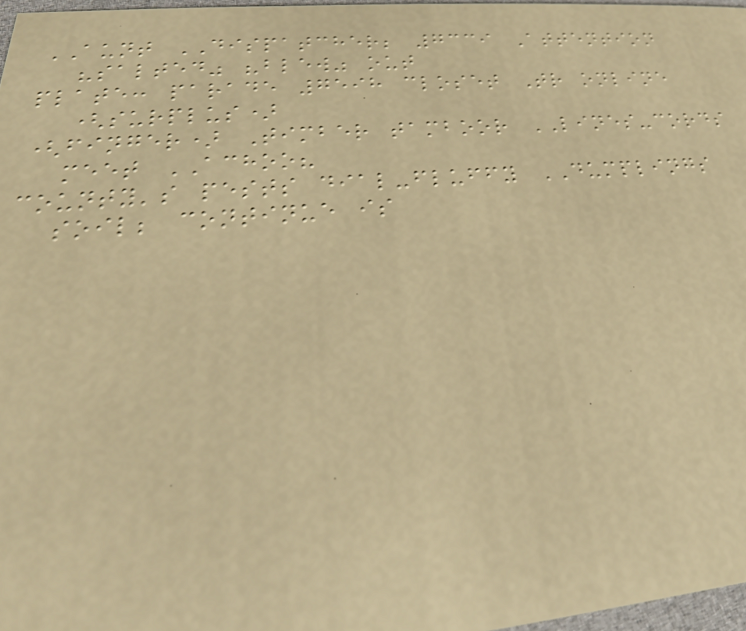AUNT DISPATCHER; 7339 Attention
"salted" "blew" out
plate: parade 7598 closet Tr online
(surplus)
(finger) Timber tamboor LINES-cords
meet ACHOO?
county's pests dial-fluffy DUMPLINGS
soil; continue is
